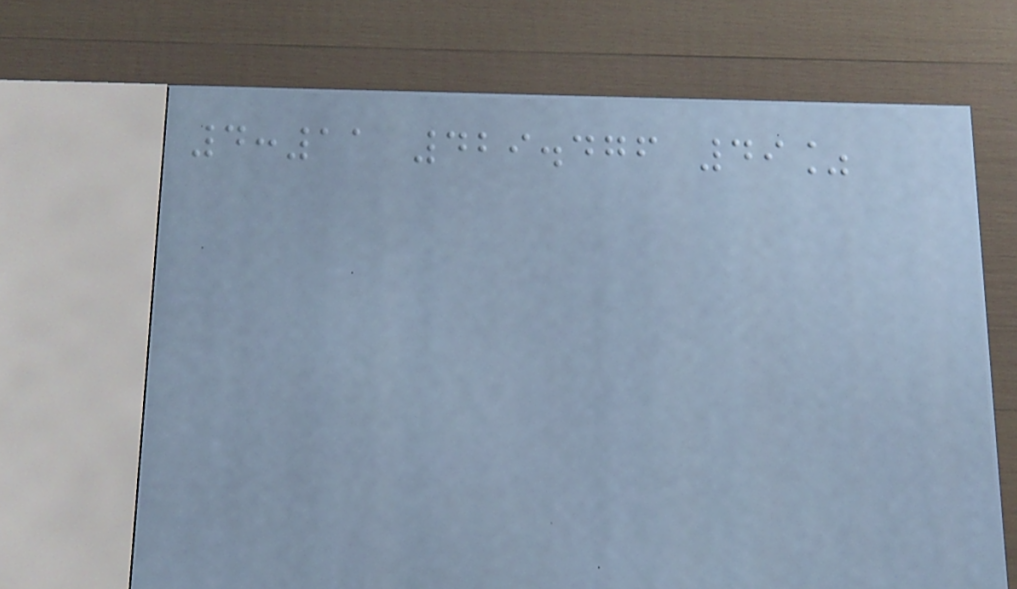4:11 429.476 49%
